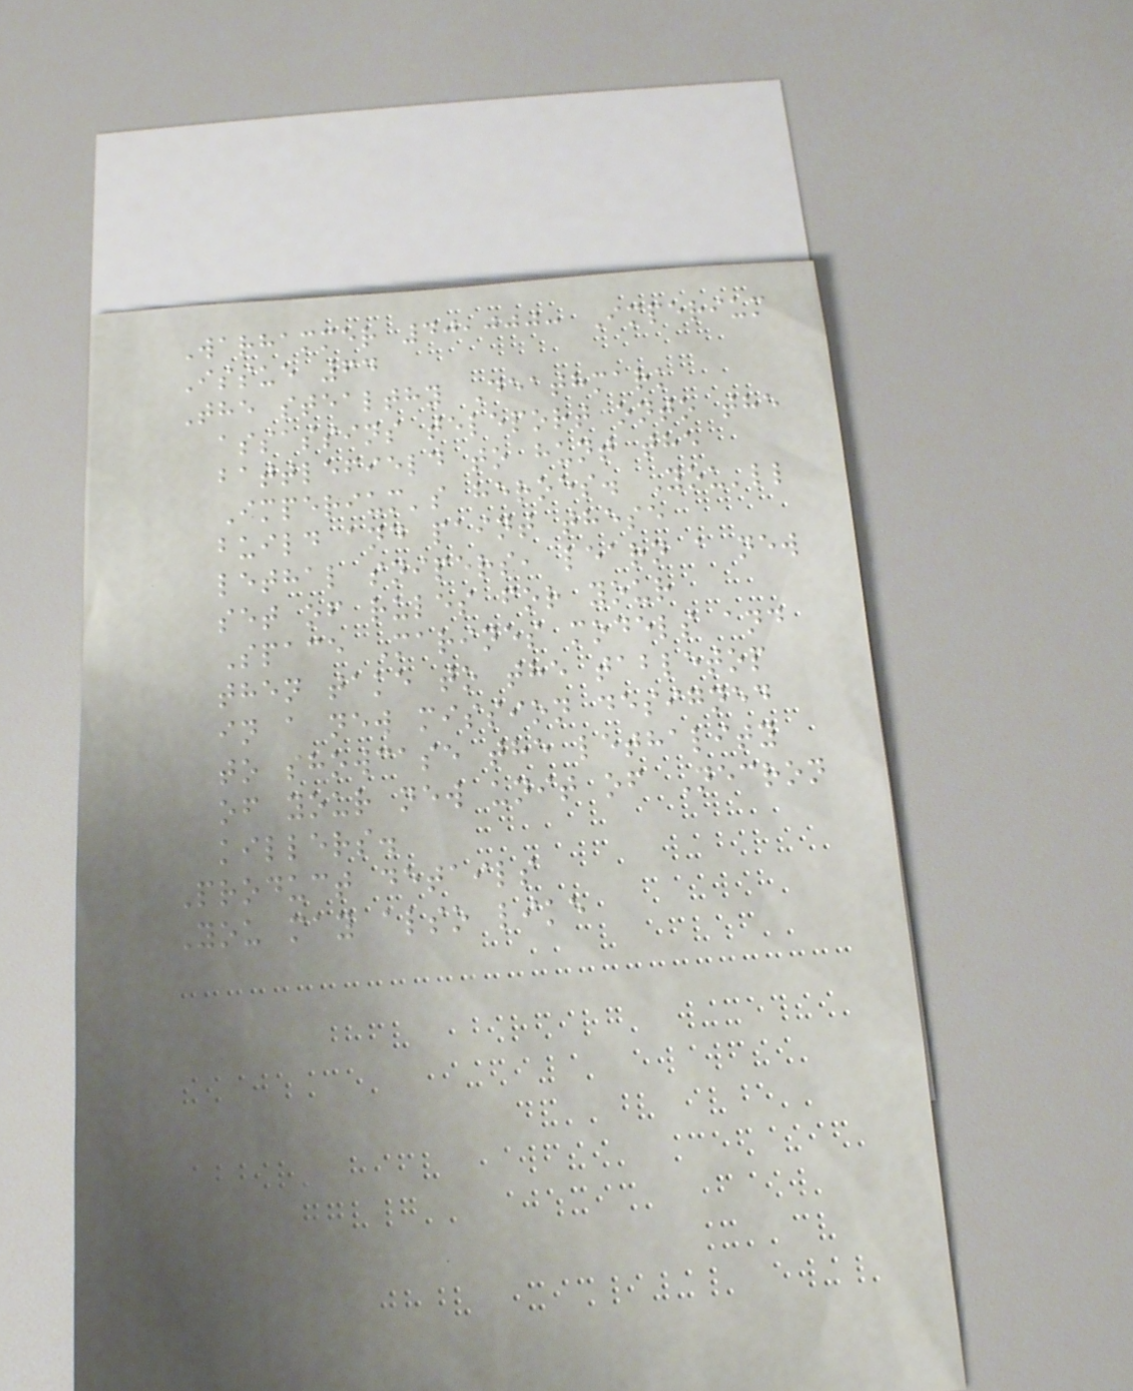Warhammer 40,000: Imperium
Issue 64
The stealthy Deathmark
assassins teleport onto the
battlefield to hunt the
Imperium's heroes. You'll
build and paint these
lethal snipers, learn a new
set of rules for your
Space Marines models and
then take to the tabletop
in a new mission designed
to showcase the lethality
of your new unit of Necron
killers.
Product details
You may also like
